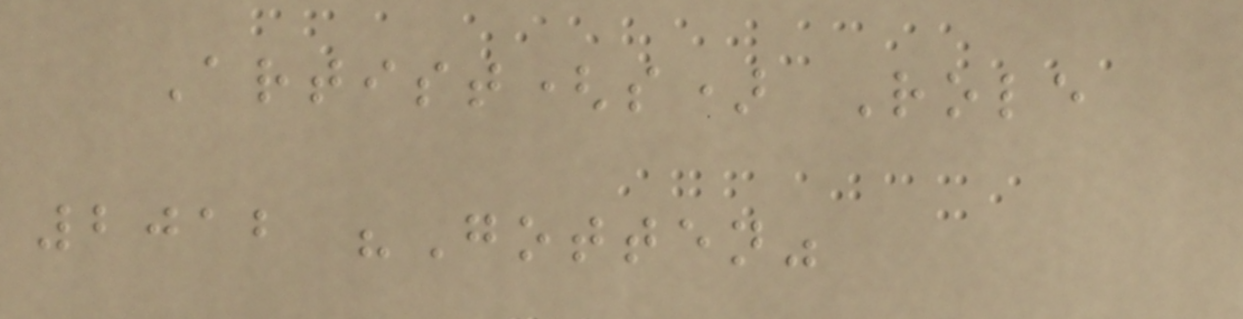Artist(s) Role
2012 "Gotten"
